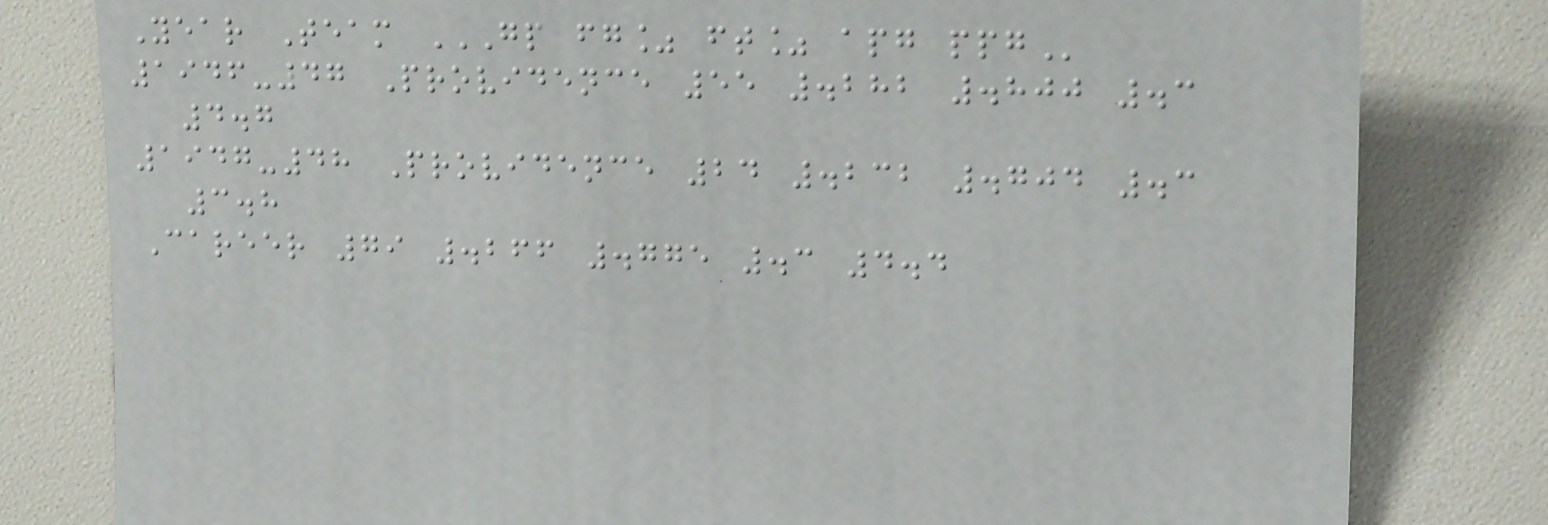Year Team GP FG% FT% APG PPG
1946-47 Providence 55 .282 .800 .3
4.7
1947-48 Providence 24 .232 .704 .3
3.8
Career 79 .266 .775 .3 4.4
